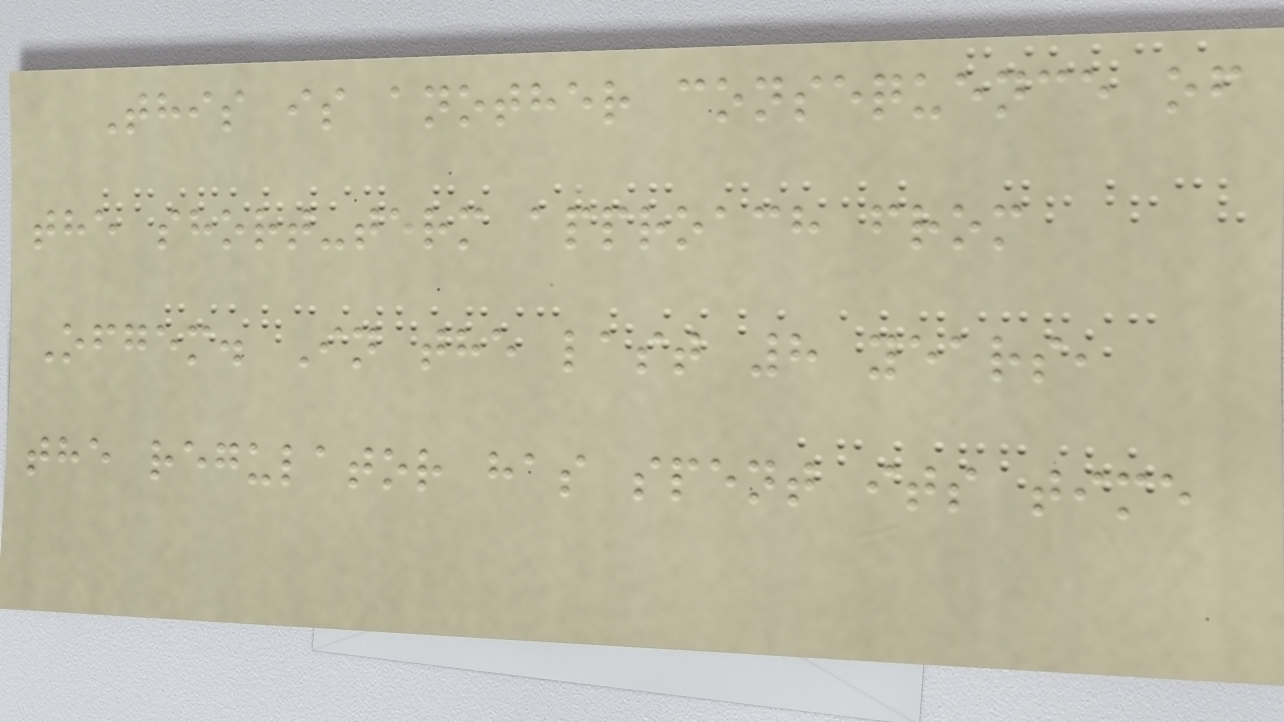This is another consequence of
the short-term approach from
Ofgem. In the last 8 years,
the regulator has spent its time
